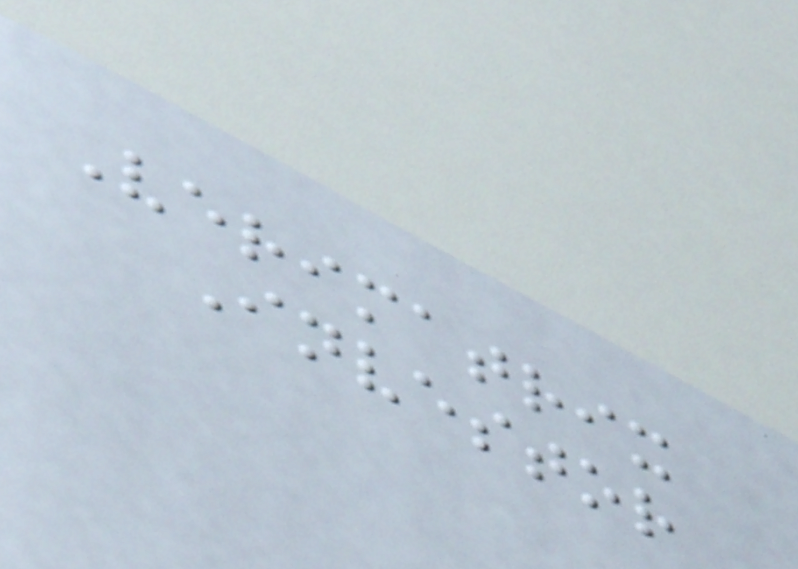Verimatrix
Investor
